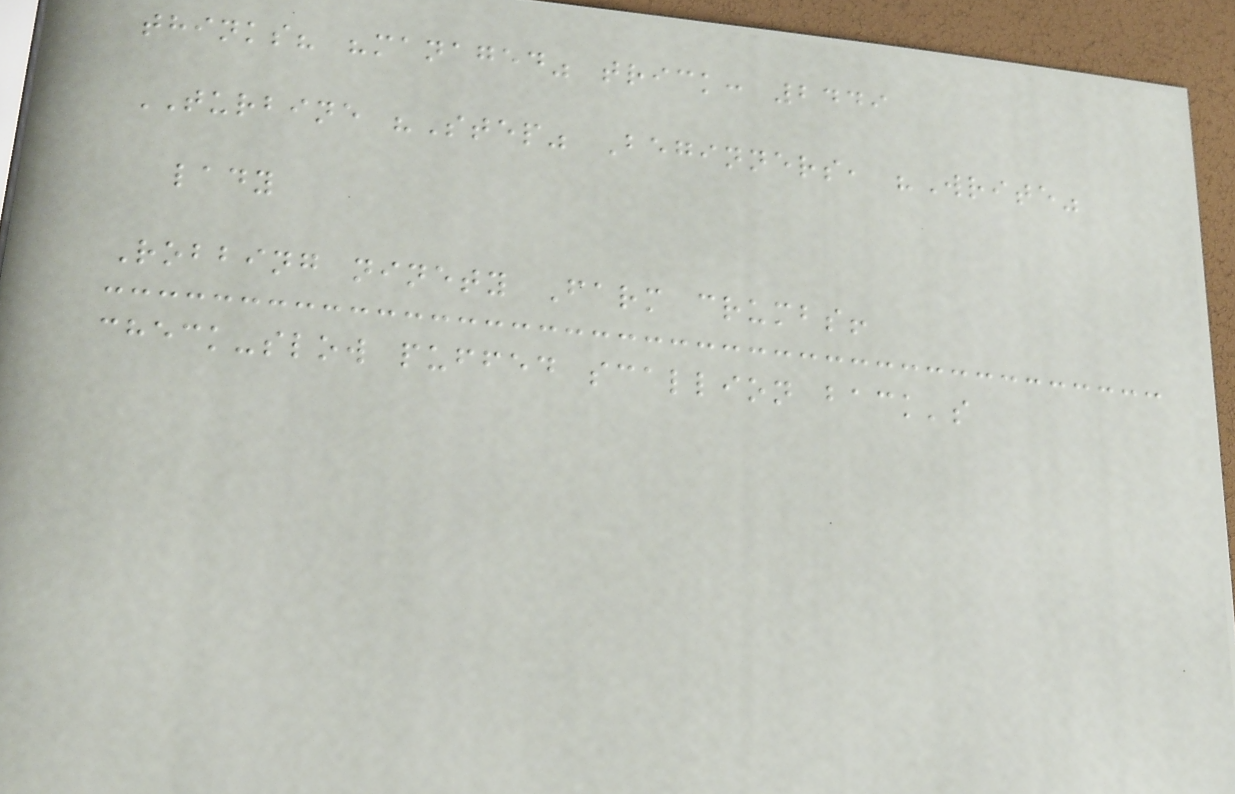thinks? "managed" trick: 2449
TURBINE "Step" Beginners, "Write"
lady
Robbing ninety Farm crumbs!
check-slow puffed scallion back's
